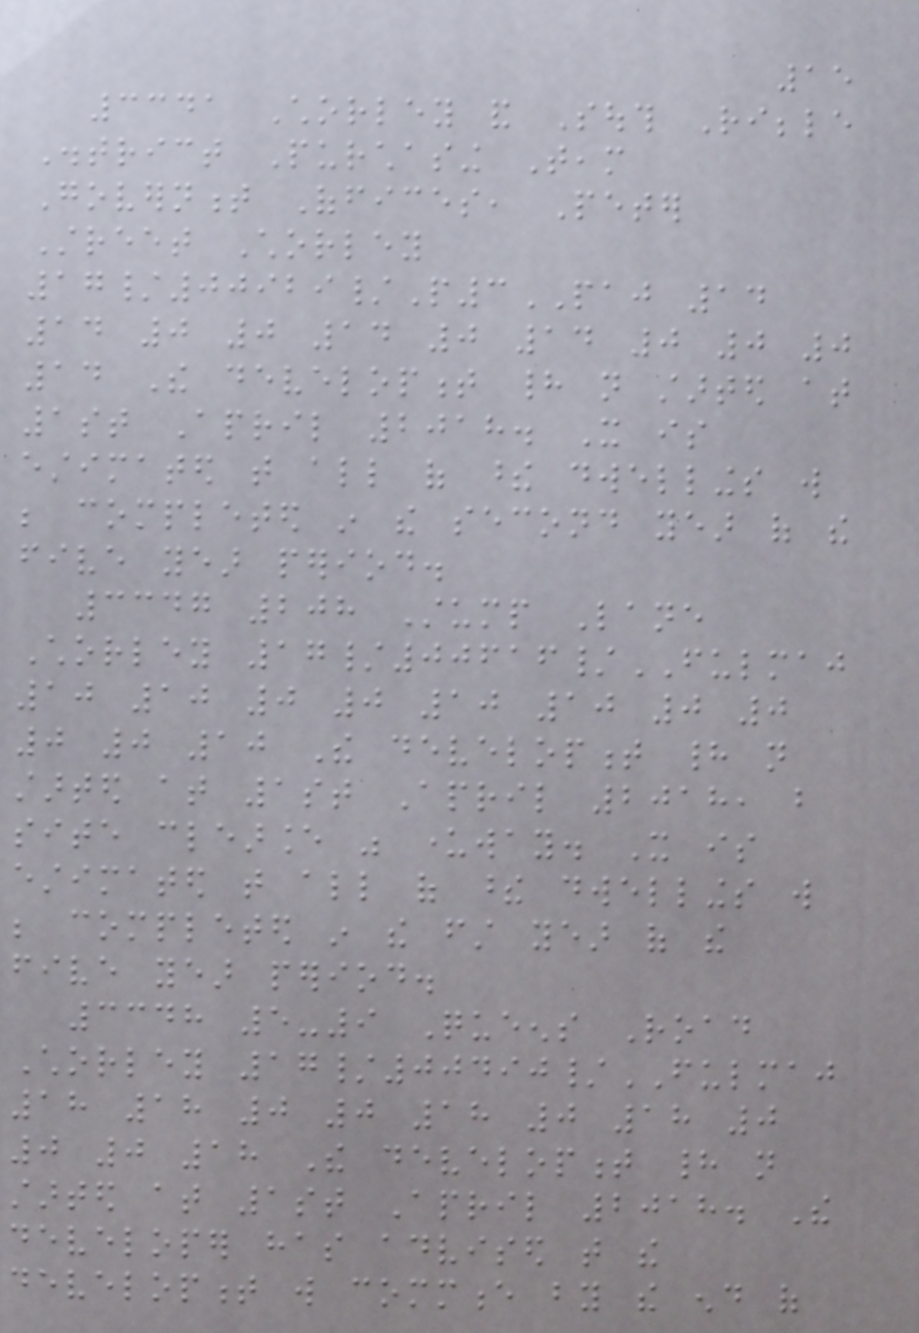15
3341 Chorley and South Ribble
District Purchasing Team
Government Offices, Peter
Street Chorley
17/00929/P3PAJ 14
14 0 0 14 0 14 0 0 0
14 The development had not started at
1st April 2018. It is
estimated that all of these dwellings will
be completed in the second year of the
five year period.
3347 208 Stump Lane
Chorley 17/00616/FULMAJ
10 10 0 0 10 10 0 0
0 0 10 The development had not
started at 1st April 2018, but
site clearance was underway. It is
estimated that all of these dwellings will
be completed in the first year of the
five year period.
3348 5-9 Queens Road
Chorley 17/00490/FULMAJ
18 18 0 0 18 0 18 0
0 0 18 The development had not
started at 1st April 2018. The
developer has advised that the
development will commence by the end of
